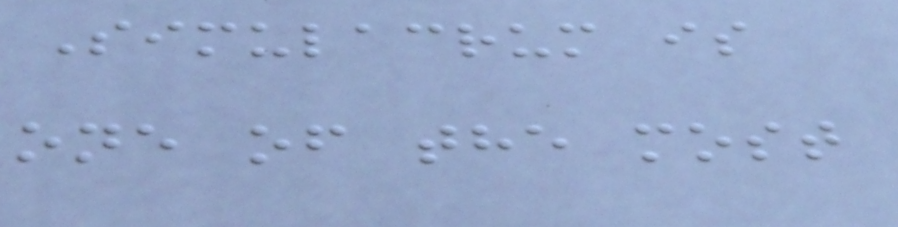Simulacrum is
one of the most
